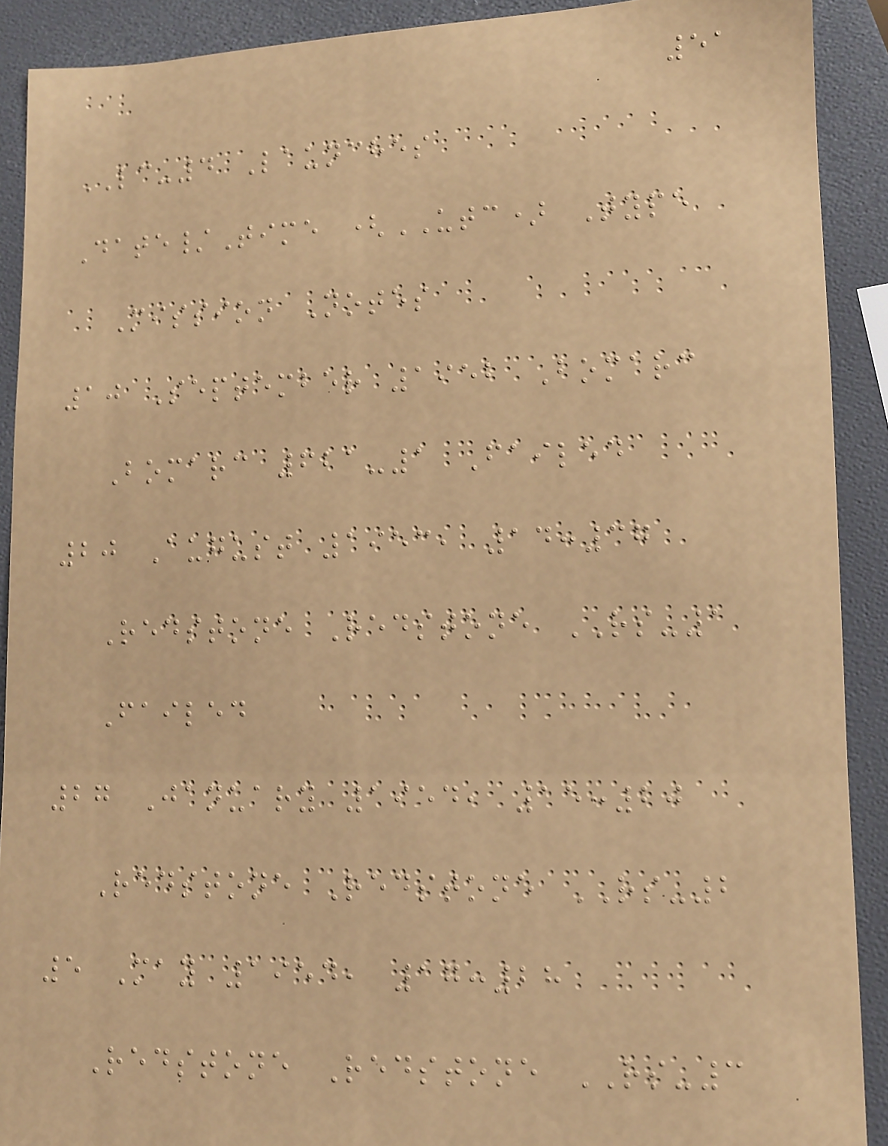51
LC-4 Launches
Date/Time (UTC) Type
Mission Notes
10 September 1952 Bomarc
Bomarc 621-1 Failed
20 August 1953, 14:37
Redstone Redstone RS-1
Failed
27 January 1954, 15:20
Redstone Redstone RS-2
5 May 1954, 17:28
Redstone Redstone RS-3
